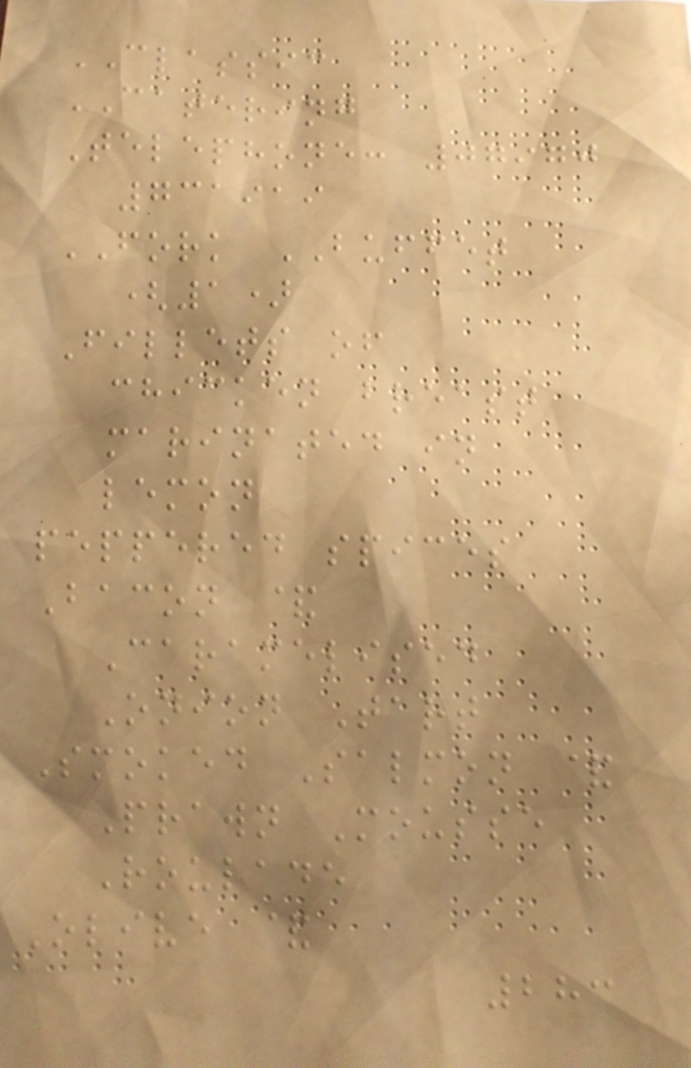CLASSIC
CATERING
Telephone: 07970
731919
FORK BUFFET
(1)
Fillets of
chicken breast
marinated in
lemon
peppered spices
Bacon &
Caramelised
Onion Tart
Smoked Salmon &
Prawn Mousse
Roulade
Olive &
283
